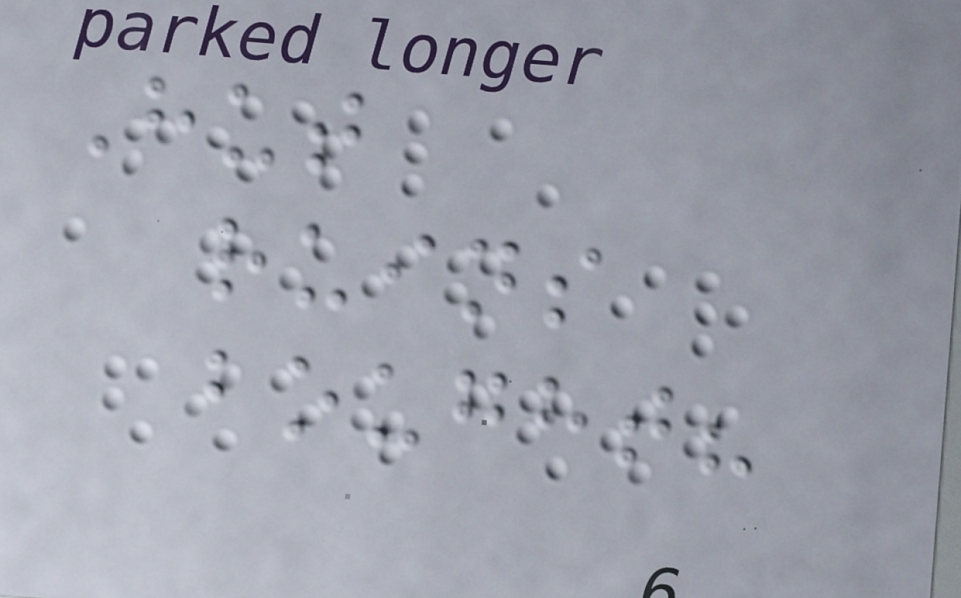Hut
ruins
bought?
